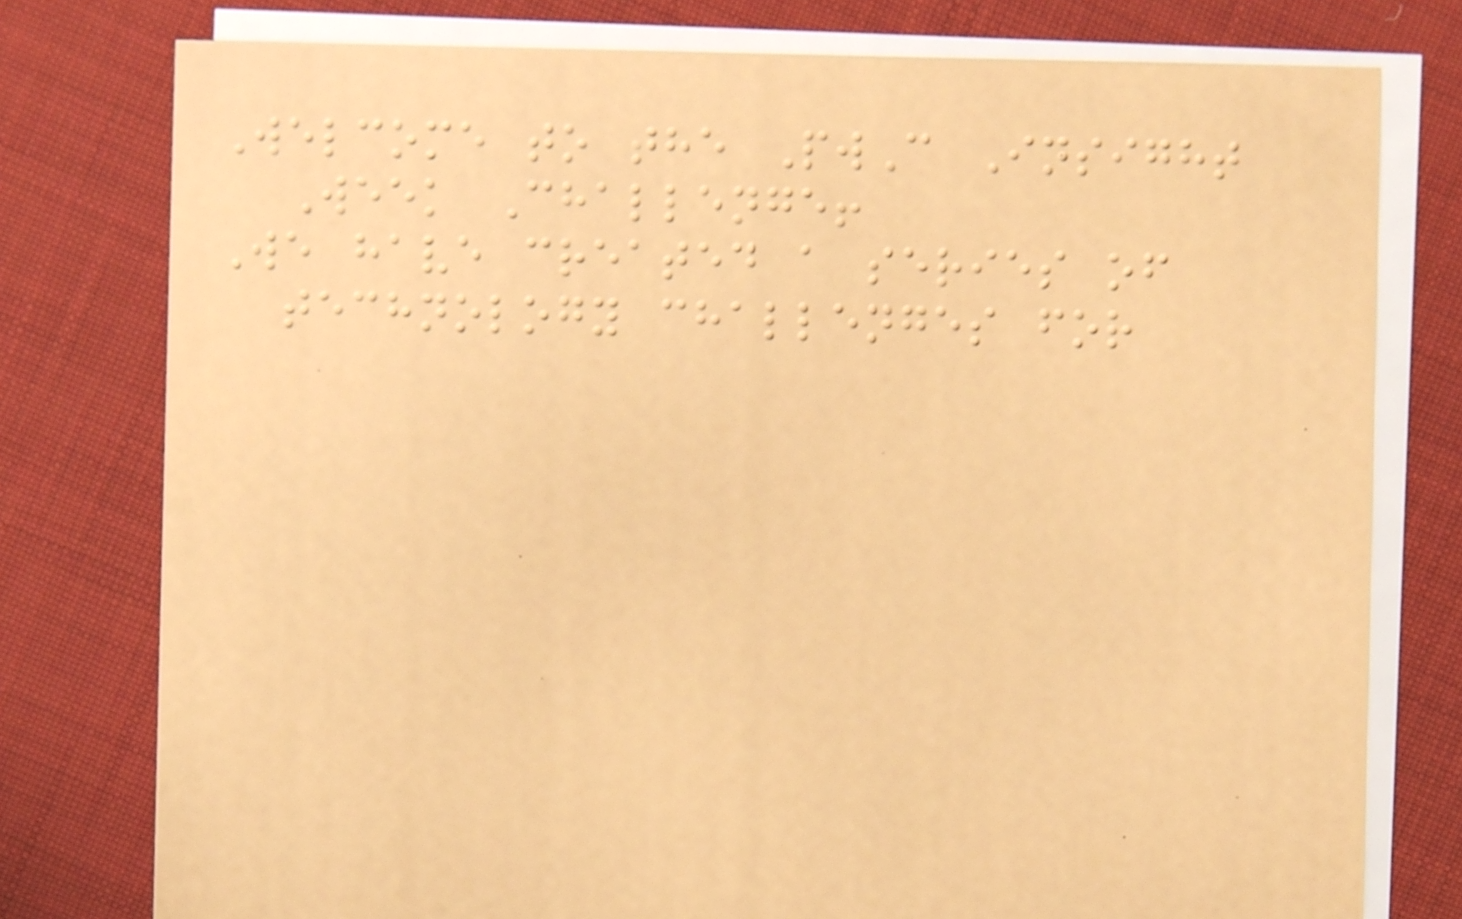Welcome to the PwC Insight
Week Challenge!
We have created a series of
technology challenges for
